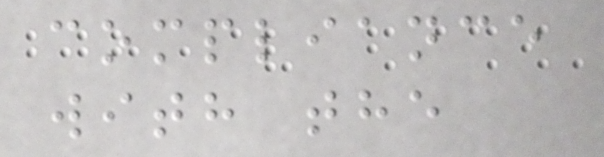compliance
with the
